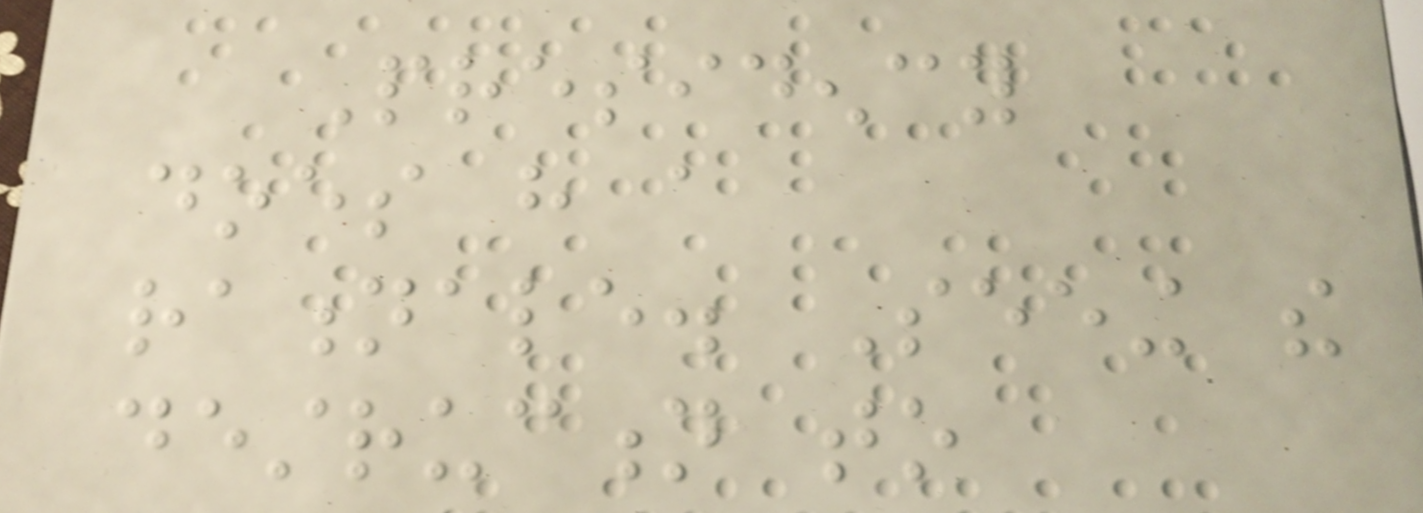Presidency
does have a
rationale. Seeing the
destruction to
